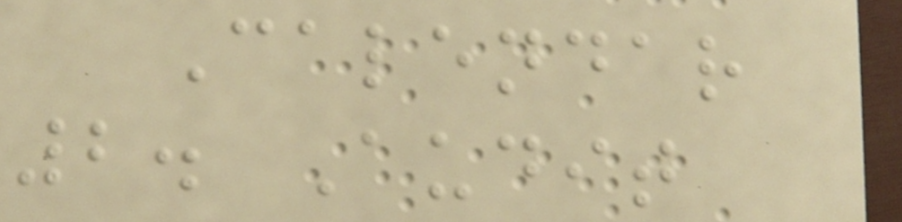Calendar
2. Audit
